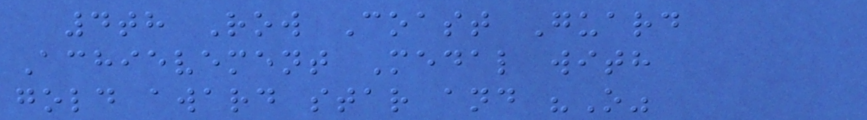4th Row Coast Guard
Achievement Medal with
gold award star and "O"
